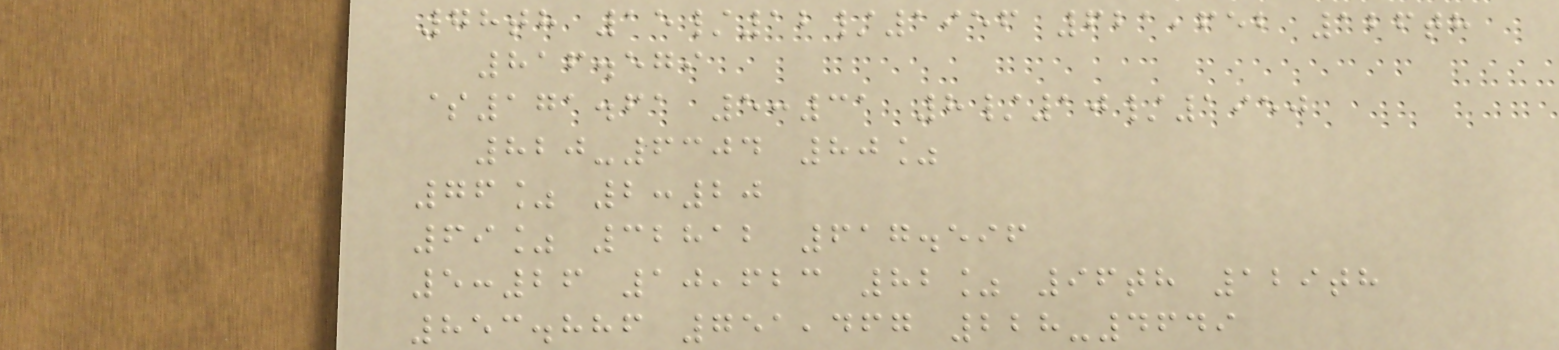78th 15/12/1956 621,652 126th
816.579
$171.61 5:31 8/10/1950
820-6304 80%
76% 2:20
69% 32812 617.596
5:26 10,623 82% 96th 129th
853.886 751,467 228-4649
